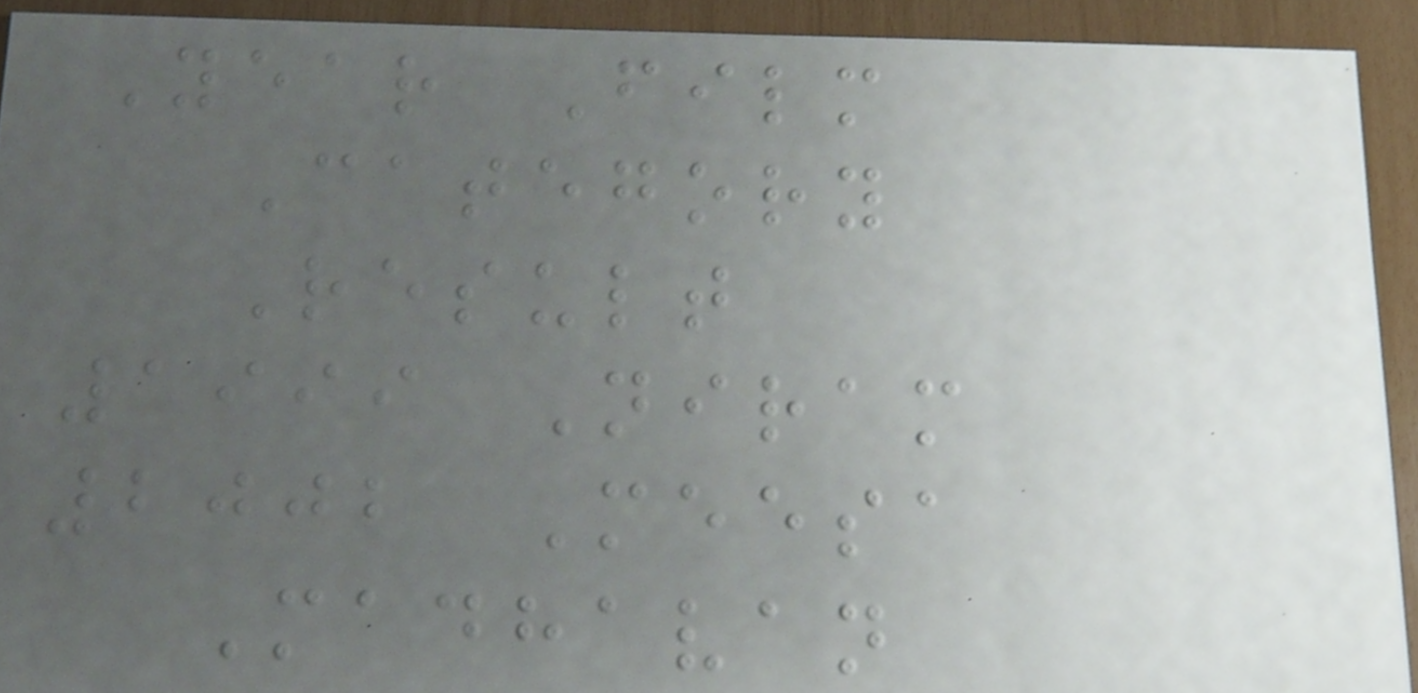Year Film
Category
Result
1999 Niram
2002 Meesa
Madhavan
